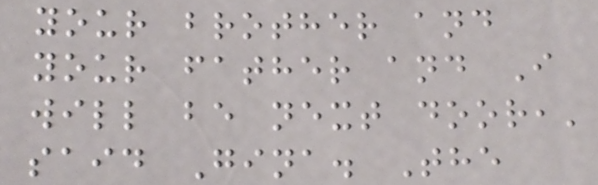your brother and
your father and I
will be next door,'
said Gina. The
